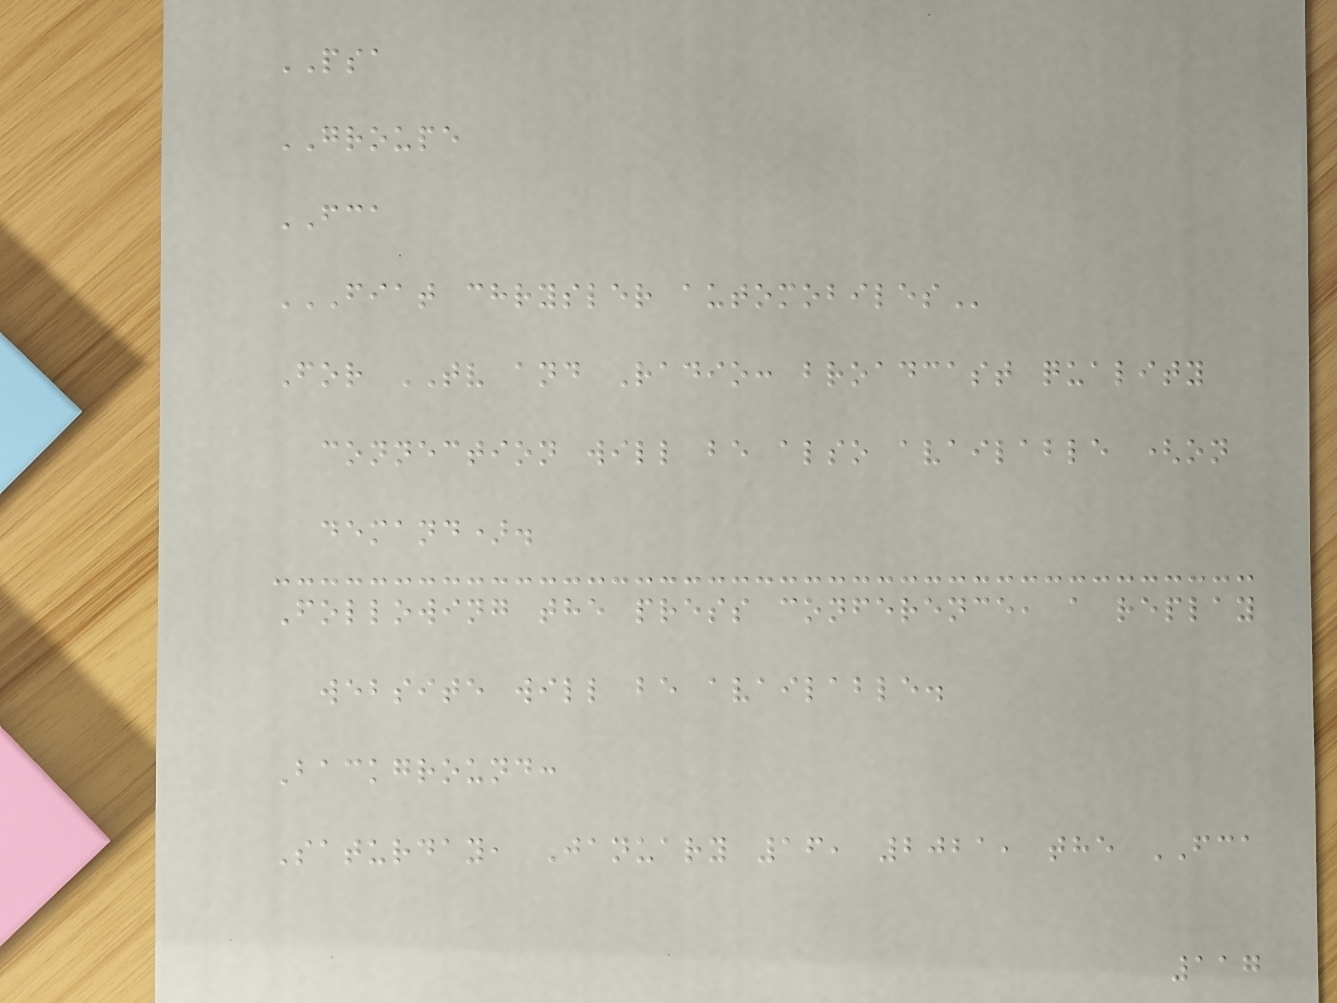PSA
GROUPE
FCA
FIAT CHRYSLER AUTOMOBILES
For TV and Radio: broadcast quality
connection will be also available (on
demand).
Following the press conference, a replay
website will be available.
Background:
Saturday, January 16, 2021, the FCA
117
